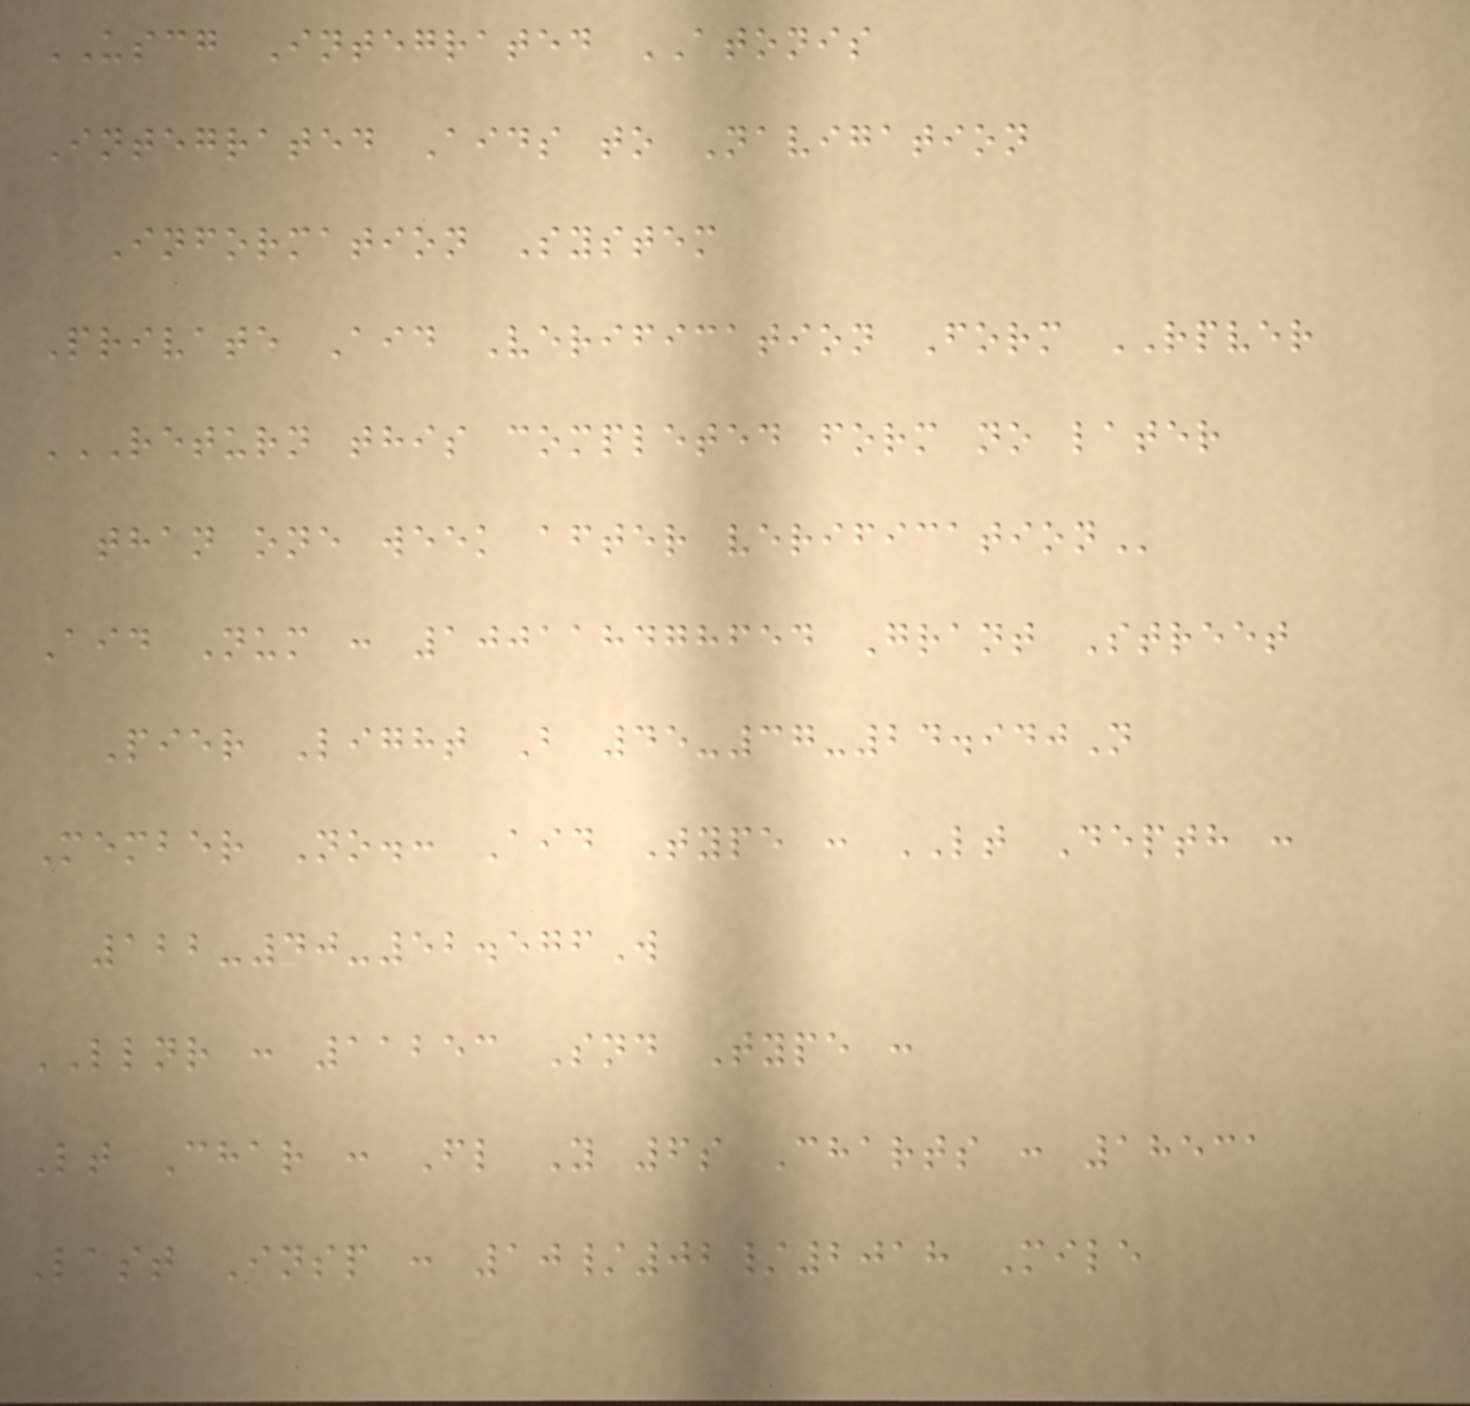USCG Integrated ATONIS
Integrated Aids to Navigation
Information System
Private Aid Verification Form RPVER
RETURN THIS COMPLETED FORM NO LATER
THAN ONE WEEK AFTER VERIFICATION
Aid Num : 100118478654 Grant Street
Pier Light B 45-37-24.940N
Member No.: Aid Type : LT Depth :
122-40-52.576W
LLNR : 11253 Snd Type :
Lt Char : Fl Y 6s Charts : 18531
Last Insp : 10/02/2018 Mile
